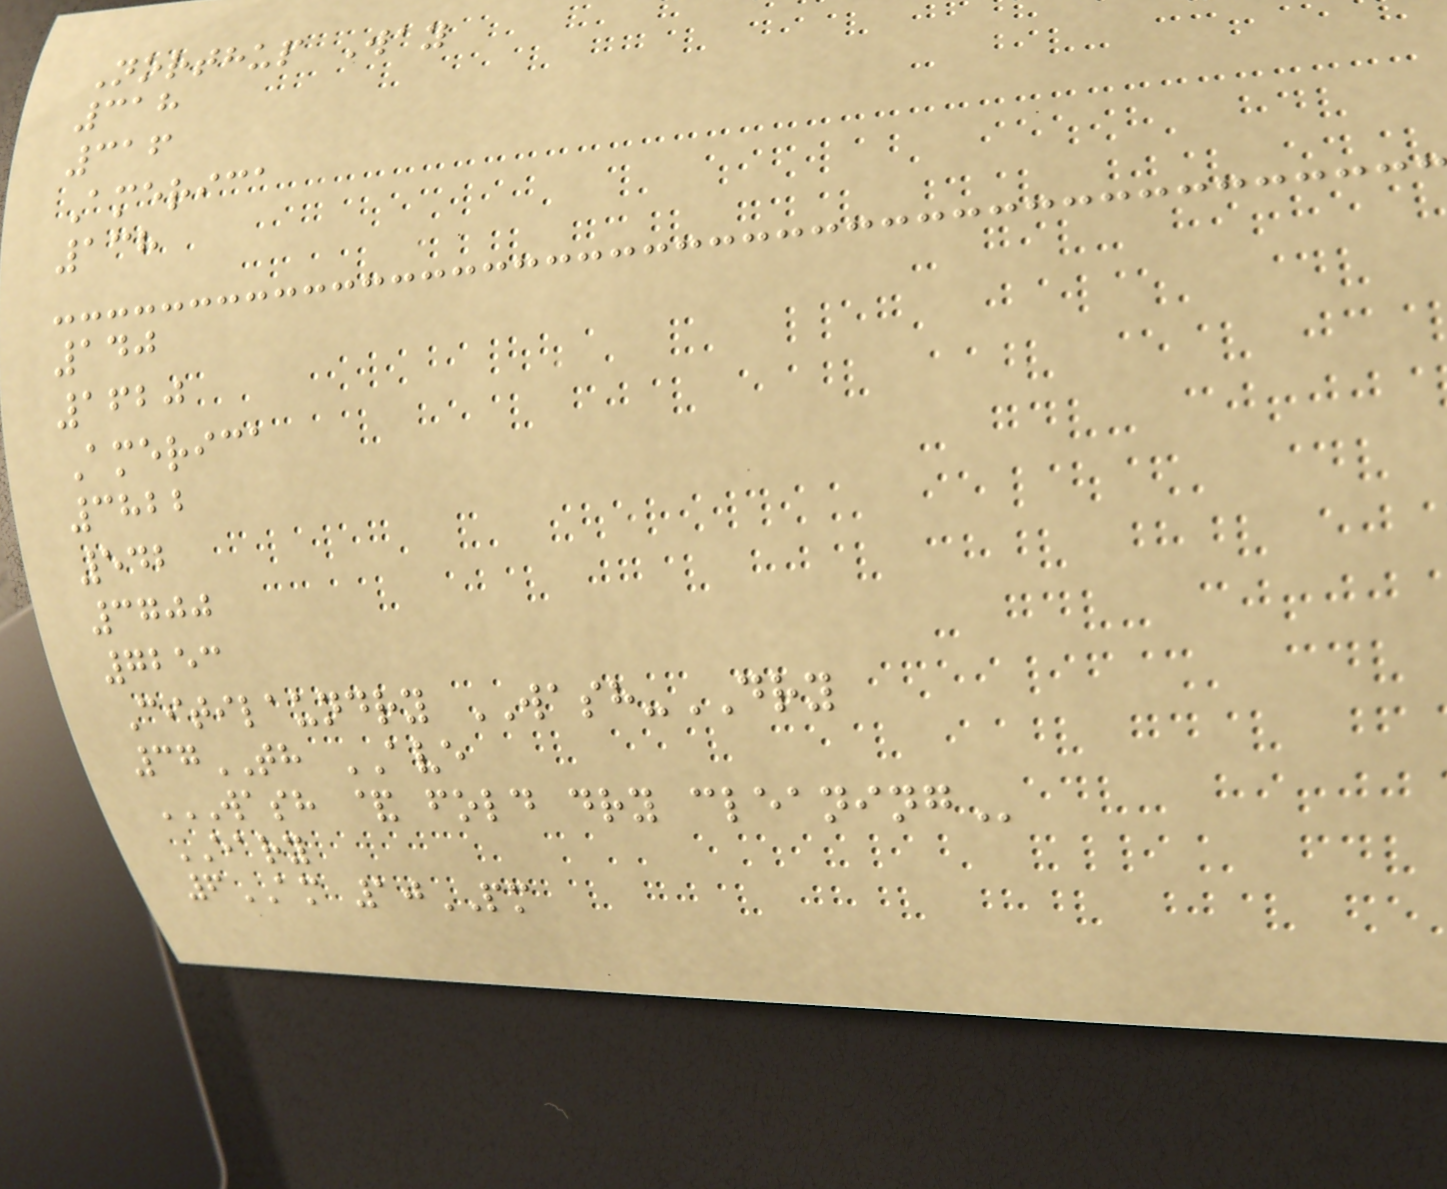Northup Way
318
316
America
138
140
1620
America
3822
542
3700
7253
Citilaundry WASH-DRY
37TH AVE
WASH & FOLD DRY CLEANING
EARY
6AM 10PM
